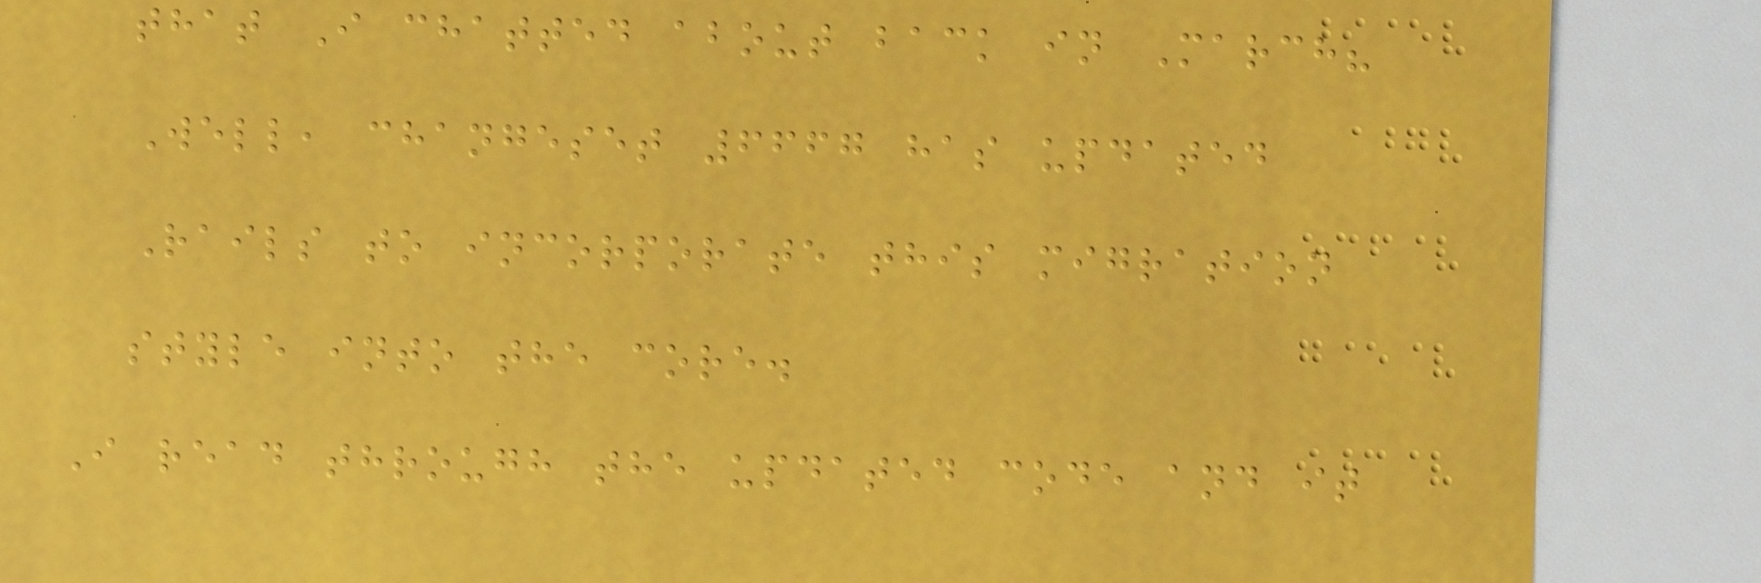that I chatted about back in March?
Well, changeset 6667 has updated
Rails to incorporate this migration
style into the core.
I read through the updated code and it
